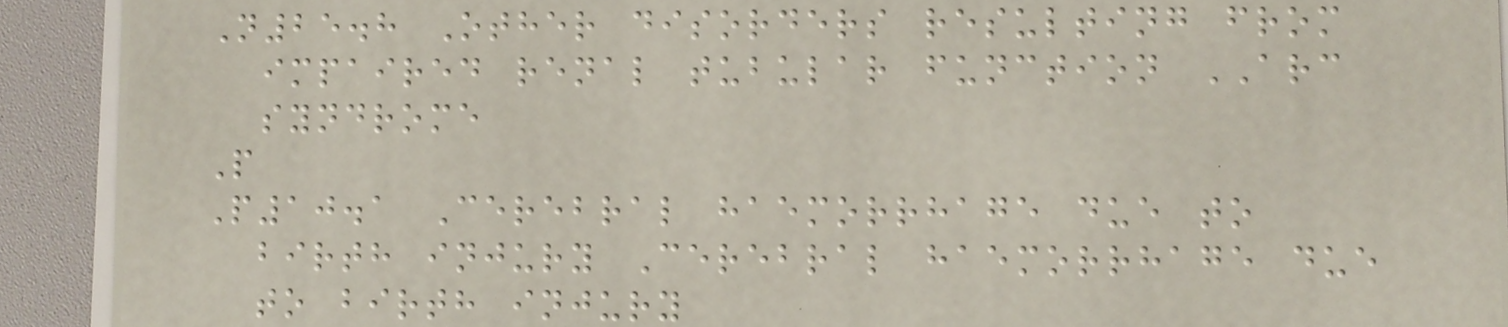N25.8 Other disorders resulting from
impaired renal tubular function ARC
syndrome
P
P10.1 Cerebral haemorrhage due to
birth injury Cerebral haemorrhage due
to birth injury
